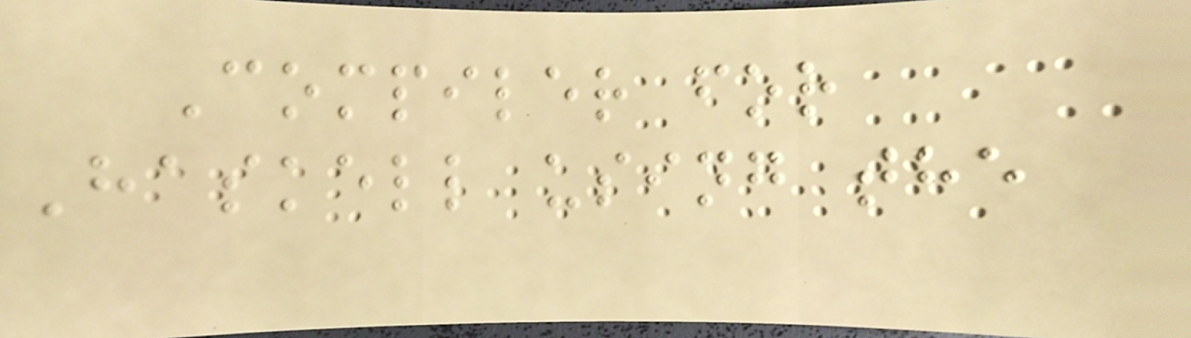Compiler for
Haskell using the
